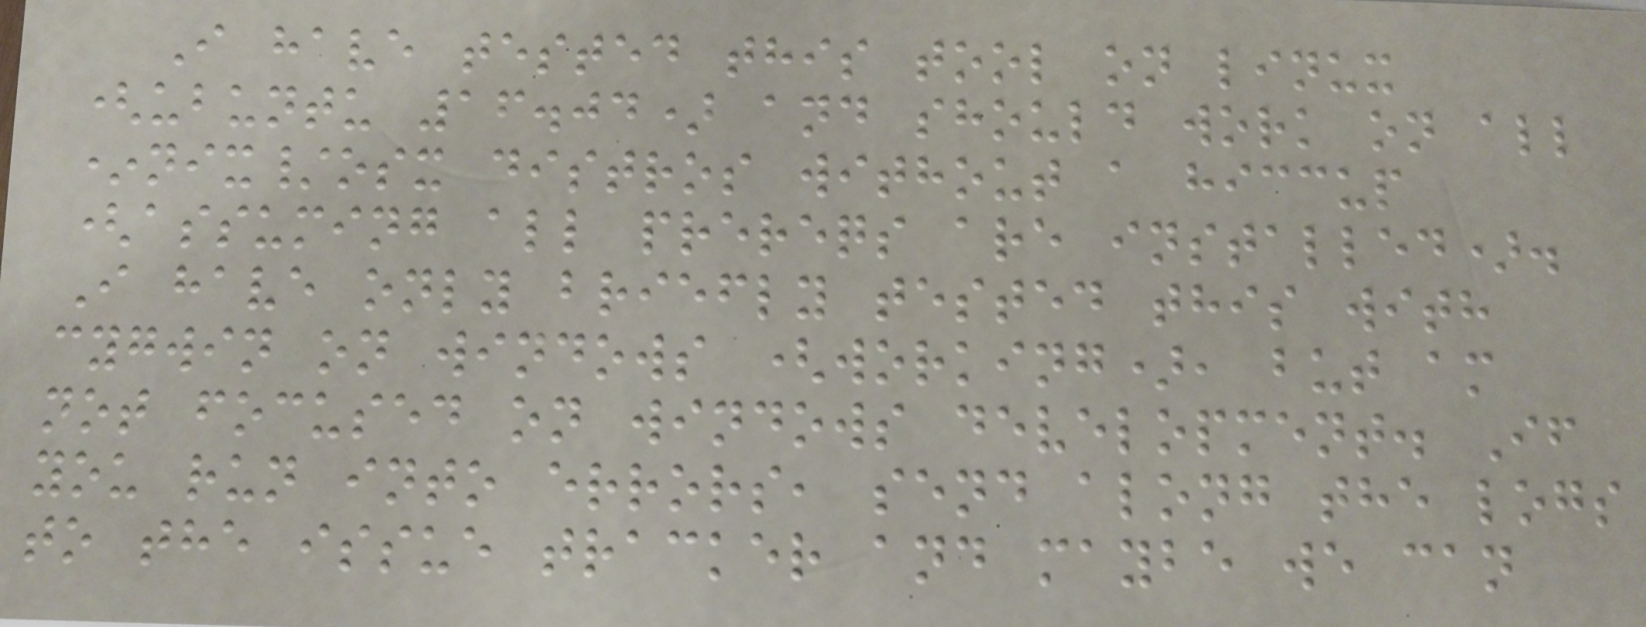I have tested this tool on linux
(ubuntu 16.04) and should work on all
*nix/osx distros without a hiccup
(assuming all prereqs are installed).
I have only briefly tested this with
cygwin on windows (working), but am
not focused on windows development. If
you run into errors, send along the logs
to the issue tracker and maybe we can
